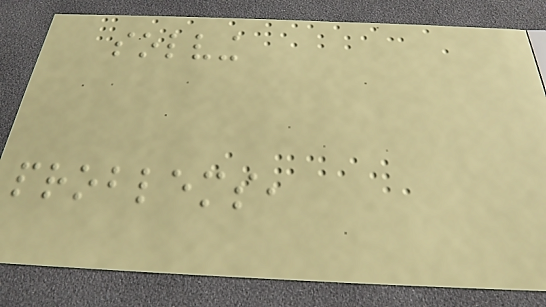solving
problems,
